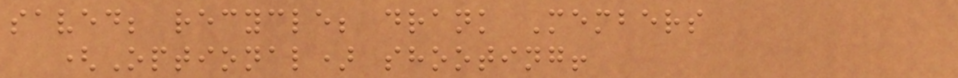saved; recycle; drank Members
(Optional) shooting!
